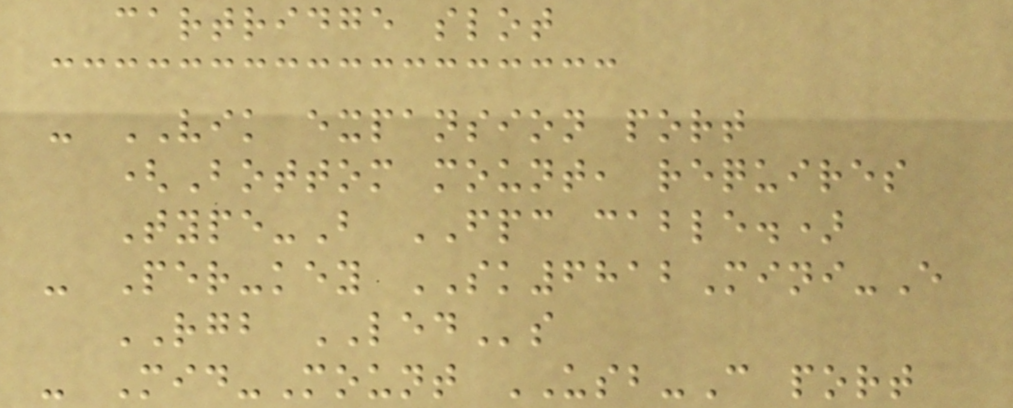cartridge slot
- VIK expansion port
(Bottom mount, requires
Type-B FPC cable.)
- Per-key SK6812Mini-E
RGB LEDs
- Mid-Mount USB-C port
